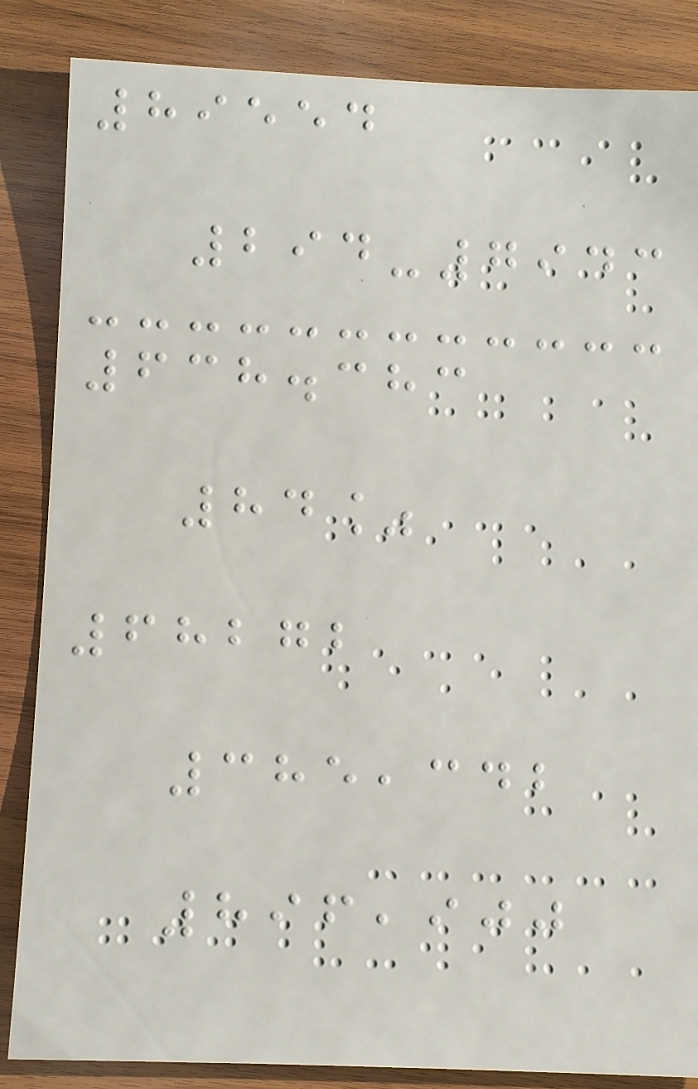89554
294-7943
638.383
84%
68272
385,342
896,900
